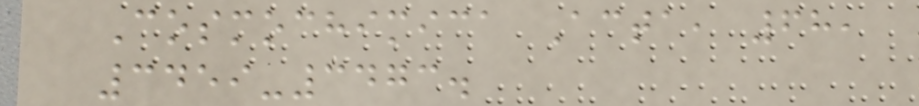Cosmochimica Acta, 68,
3459-3473.
